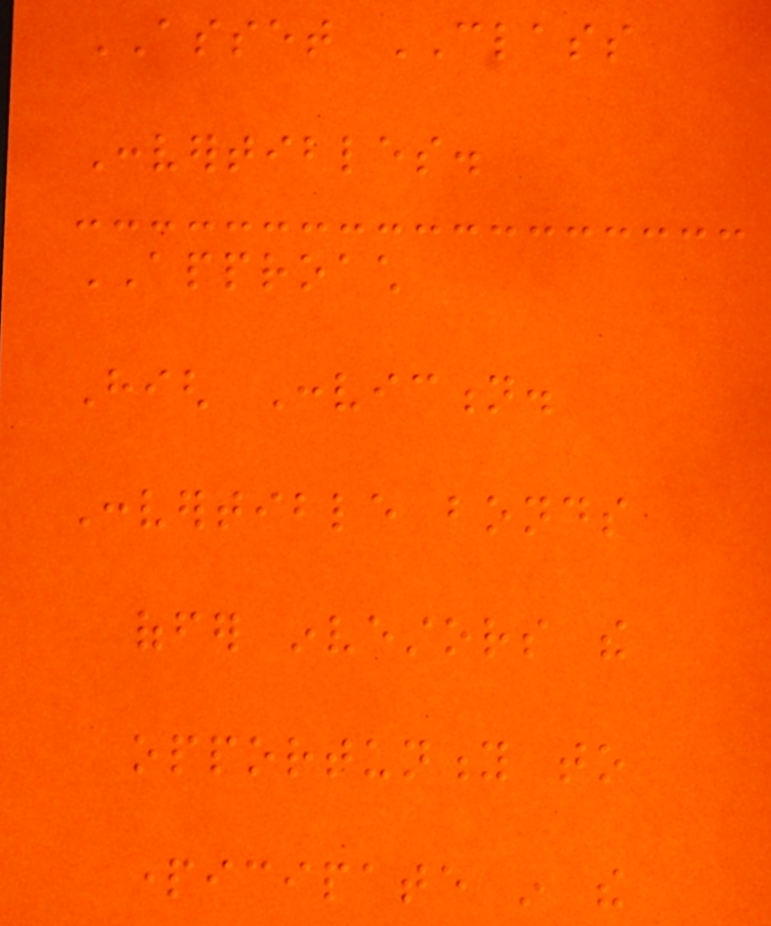ASSET CLASS
Convertibles.
APPROACH
High Conviction.
Convertible bonds
offer investors the
opportunity to
participate in the
